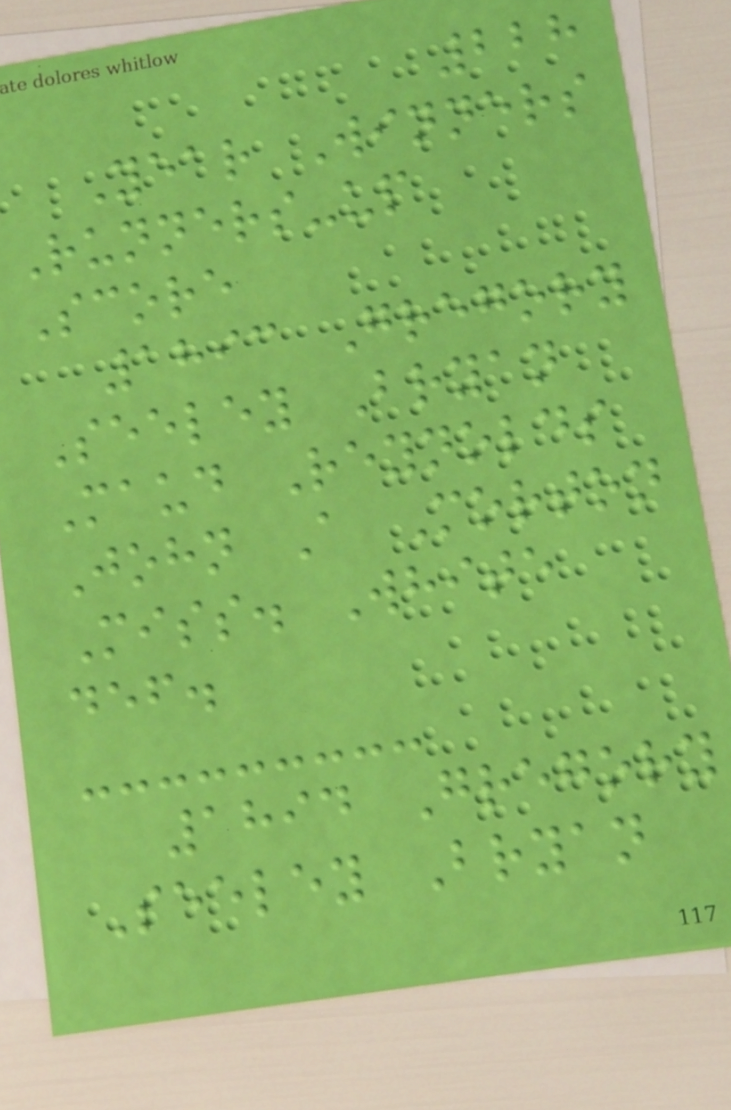228
Year Winners
Runners-up
Score
1893 Gregory
Seeley Bryan
Maud Reynolds
John A Morton
Miss. White
def.
1894 Gregory
Seeley Bryan
